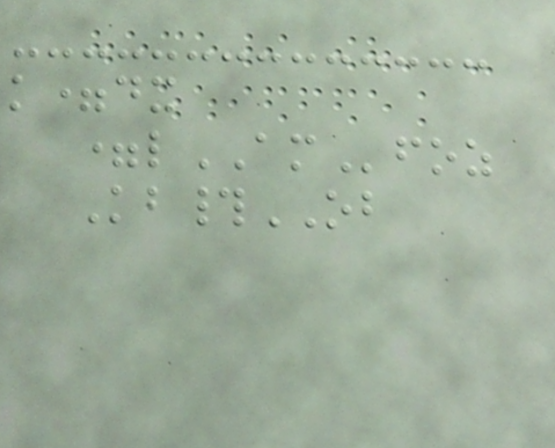k=dx
=lAMfoz
Kb#OB
